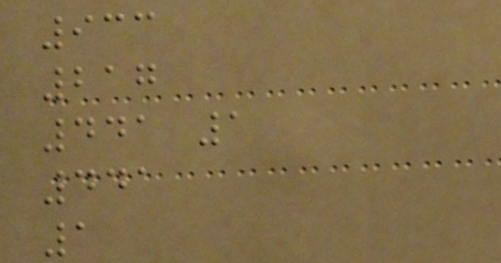933
217
441 1
441
1
